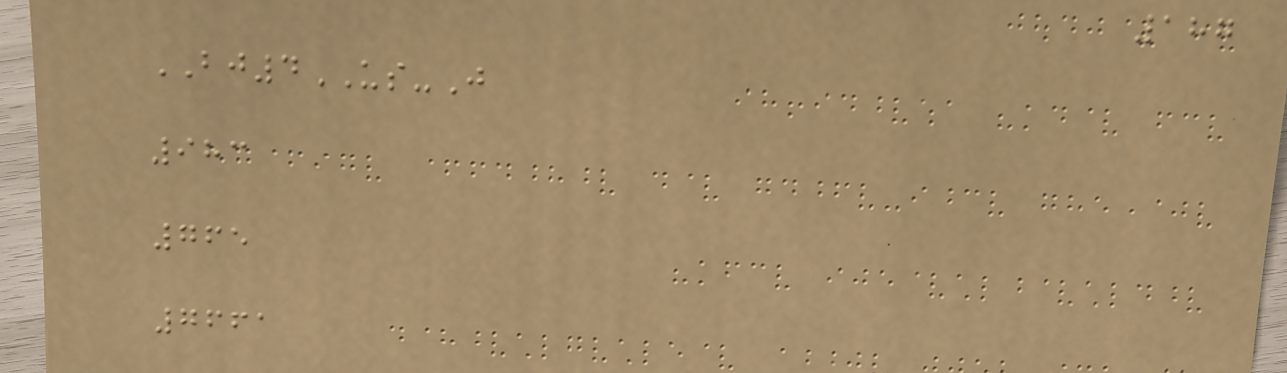187
BJ4US-J
983
765
7661
